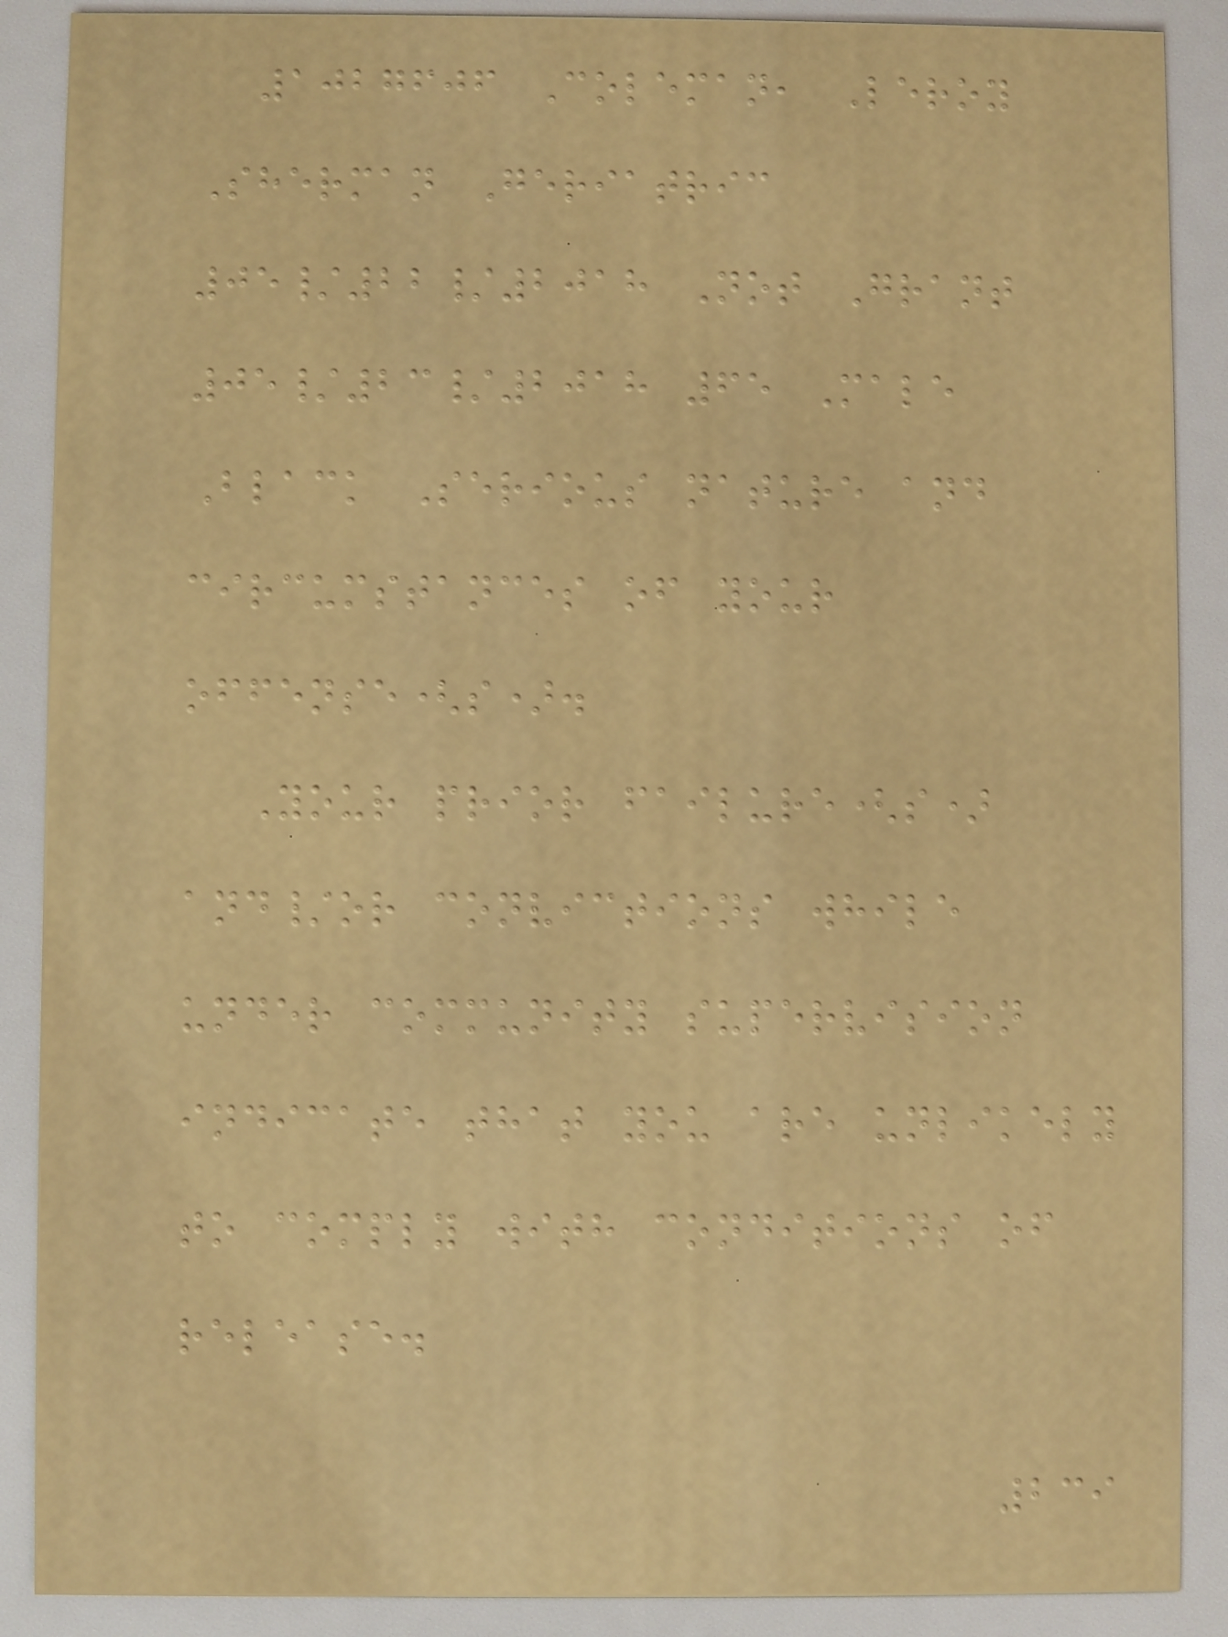1027606 Coleman, Leroy
Sherman Geriatric
05/22/2018 Not Grant
05/23/2018 65 Male
Black Serious nature and
circumstances of your
offense(s).
Your prior failure(s)
and/or convictions while
under community supervision
indicate that you are unlikely
to comply with conditions of
release.
239
